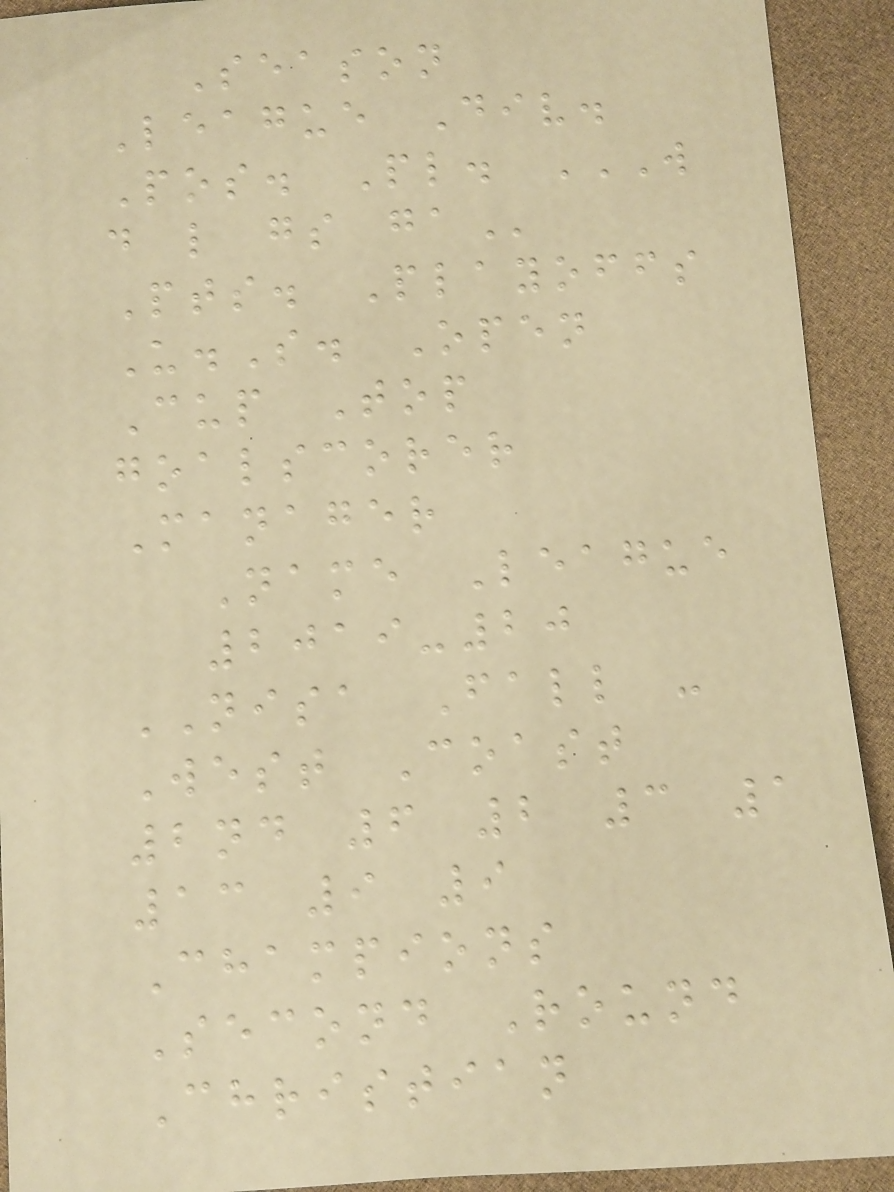Season
League Div.
Pos. Pl. W
D L GS GA
Pts. Playoffs
U.S. Open
Cup Top
goalscorer
Manager
Name League
2019-20
NISA Fall -
West Coast
2nd 6 2 3 1
13 9 9
Champions
Second Round
Christian
